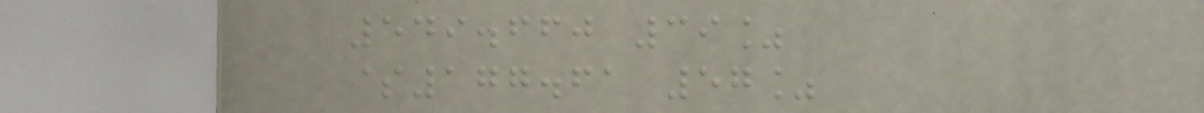549.660 39%
$177.61 57%
